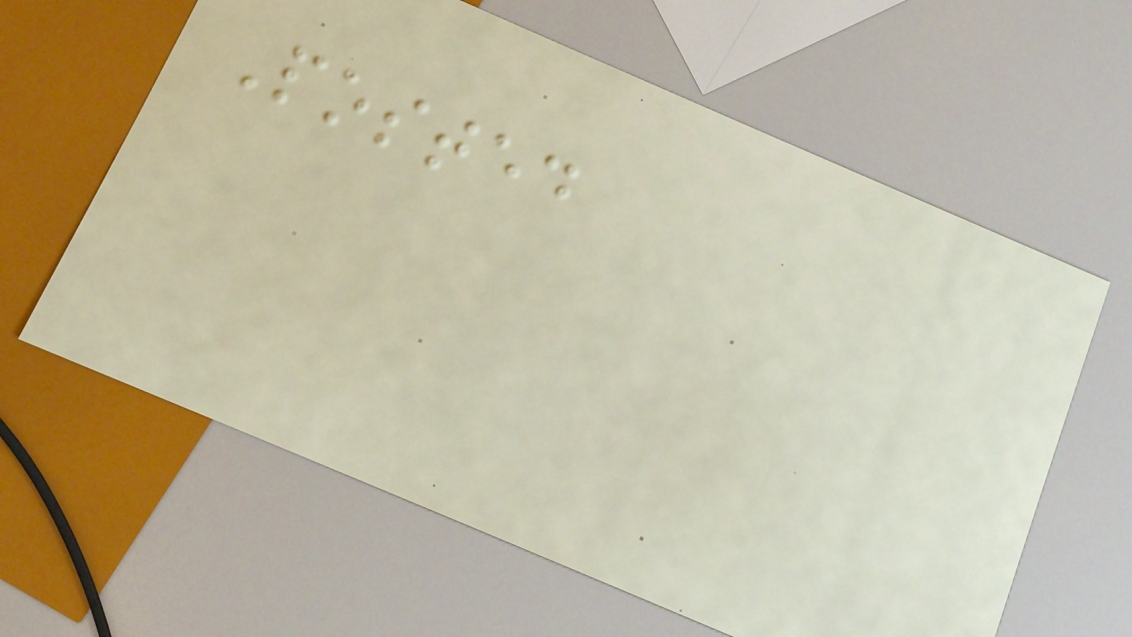Posted
